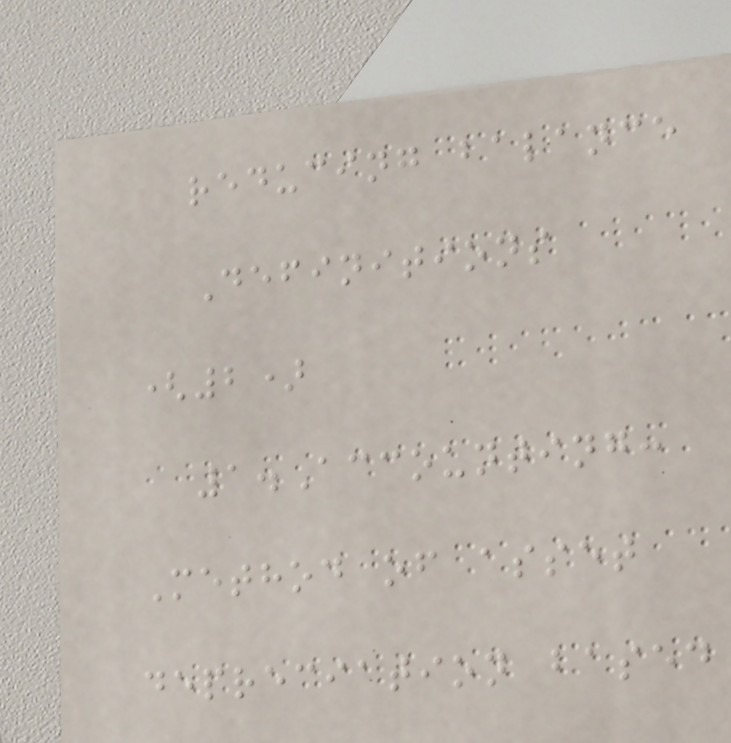reducing balance
Definitions
(2)
1.Accounting:
Method of asset
depreciation based
